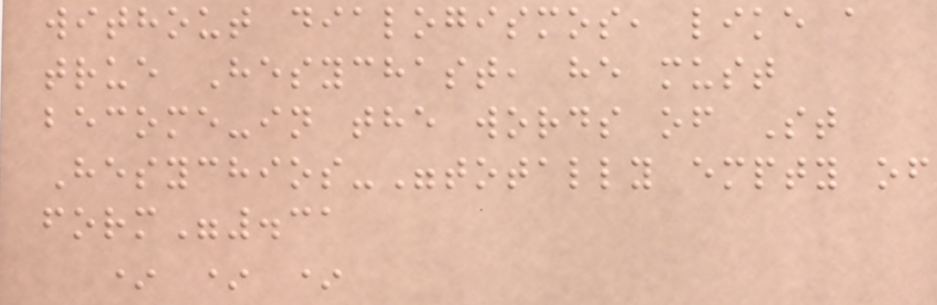without dialogismos, like a
true Hesychast, he must
become-in the words of St
Hesychios-"totally empty of
form".31
* * *
